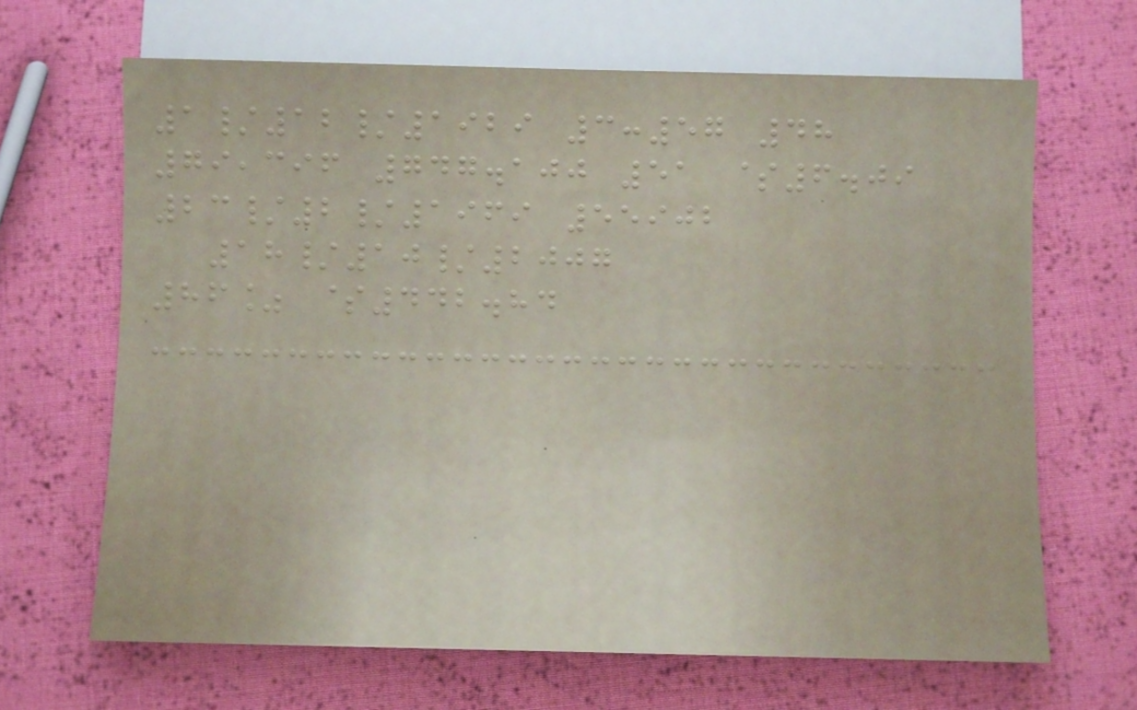1/12/1929 3:57 48
79,396 747.100 51 $6.09
23/2/1969 55902
18/10/2007
86% $442.84
